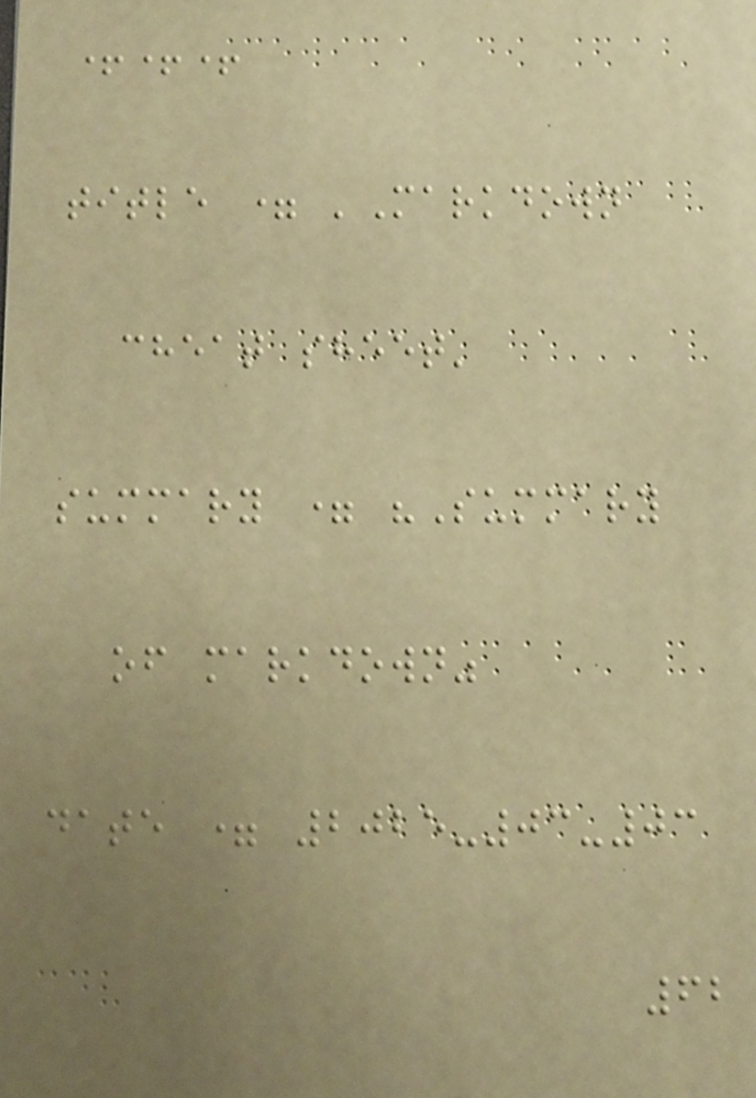+++
title = 'Markdown
cheat sheet'
summary = "Summary
of markdown"
date = 2025-03-03
62
